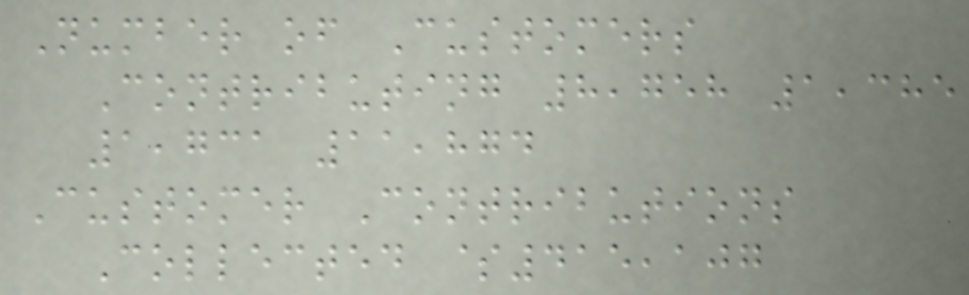Number of Customers
Contributing 8,758 1,385
1,731 11,874
Customer Contributions
Collected $415,107
